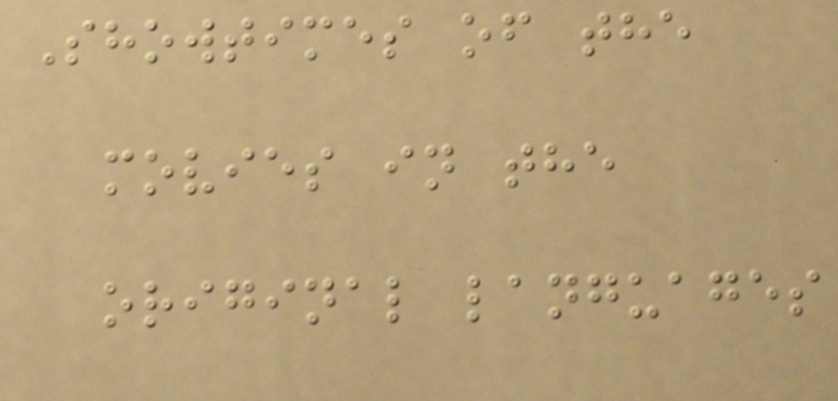Showtimes of the
movies in the
original languages
